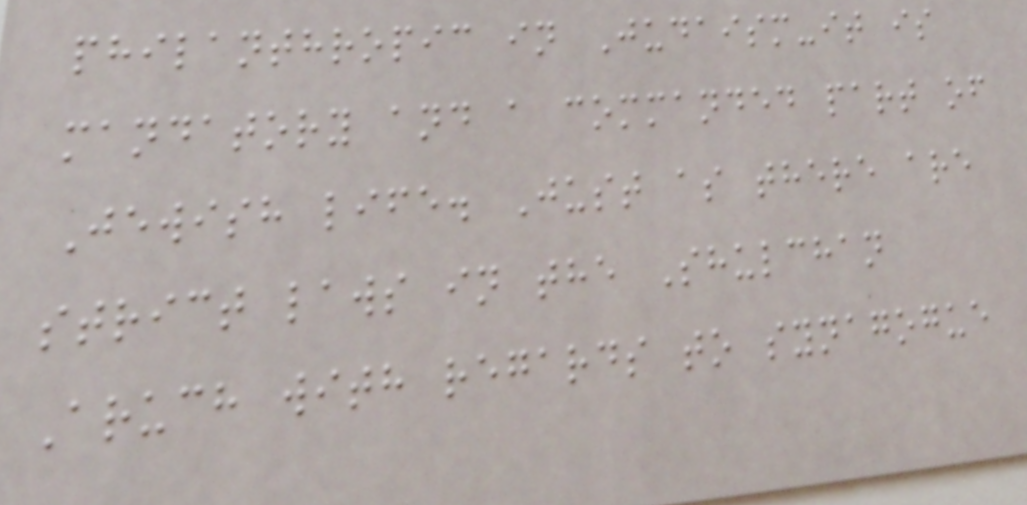philanthropic in Judaism-it is
mandatory and a commanded part of
Jewish life. Just as there are
strict laws in the Shulchan
Aruch with regards to synagogue
